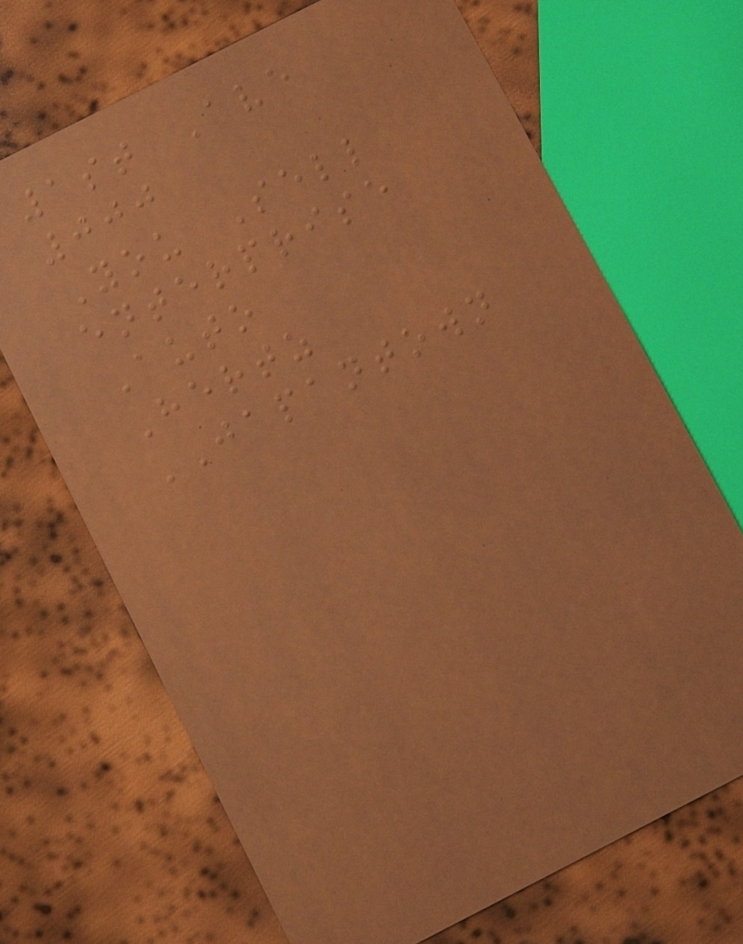1st Ave
000
You Sell
enterprise
Auto
Hertz
JAPANTOWN
